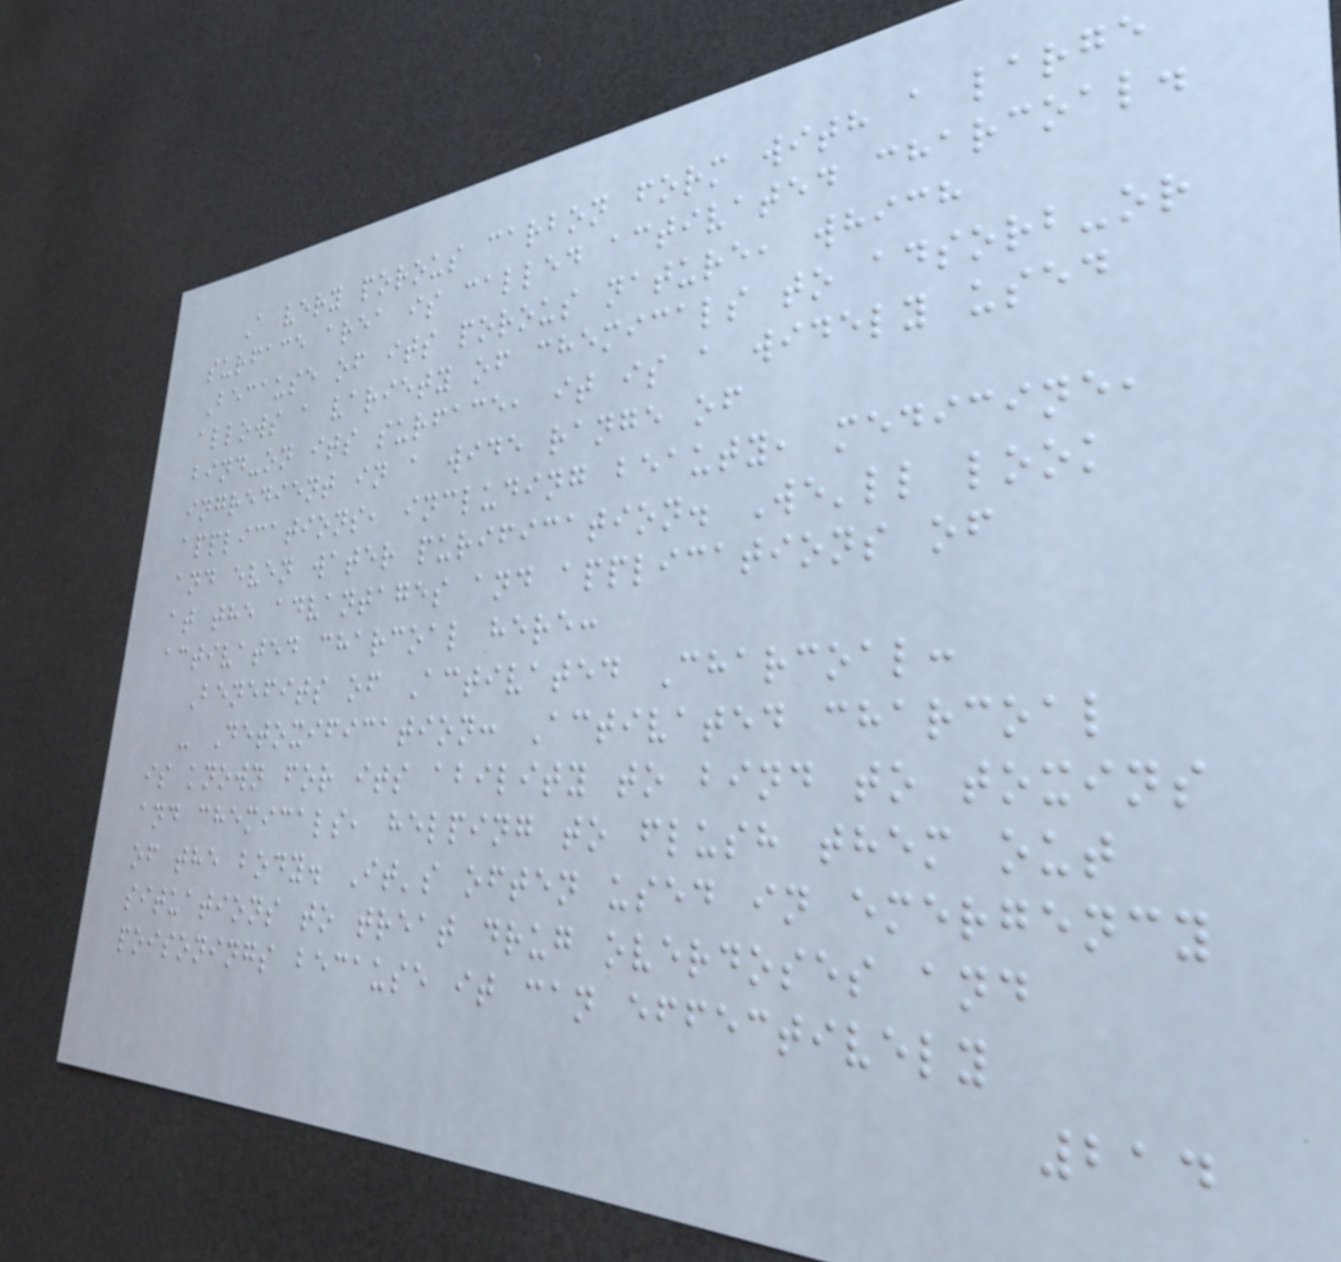A very porous carbon form with a large
surface area is called activated charcoal.
Because of its porous nature, which
allows a variety of chemicals to adsorb-or
bind-on its surface, it is a widely used
ingredient in a wide range of
applications, including beauty, medicine,
and even water purification. We'll look
at the advantages and applications of
activated charcoal here:
Benefits of Activated Charcoal:
- Detoxification: Activated charcoal
is known for its ability to bind to toxins
and chemicals, helping to flush them out
of the body. It's often used in emergency
situations to treat drug overdoses and
poisonings because it can effectively
214
